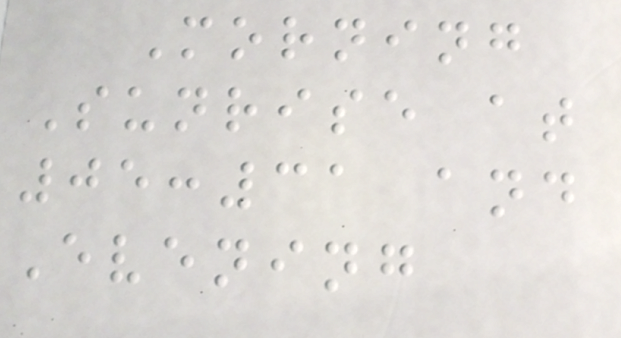Morning
Sunrise at
05:31 and
Evening
